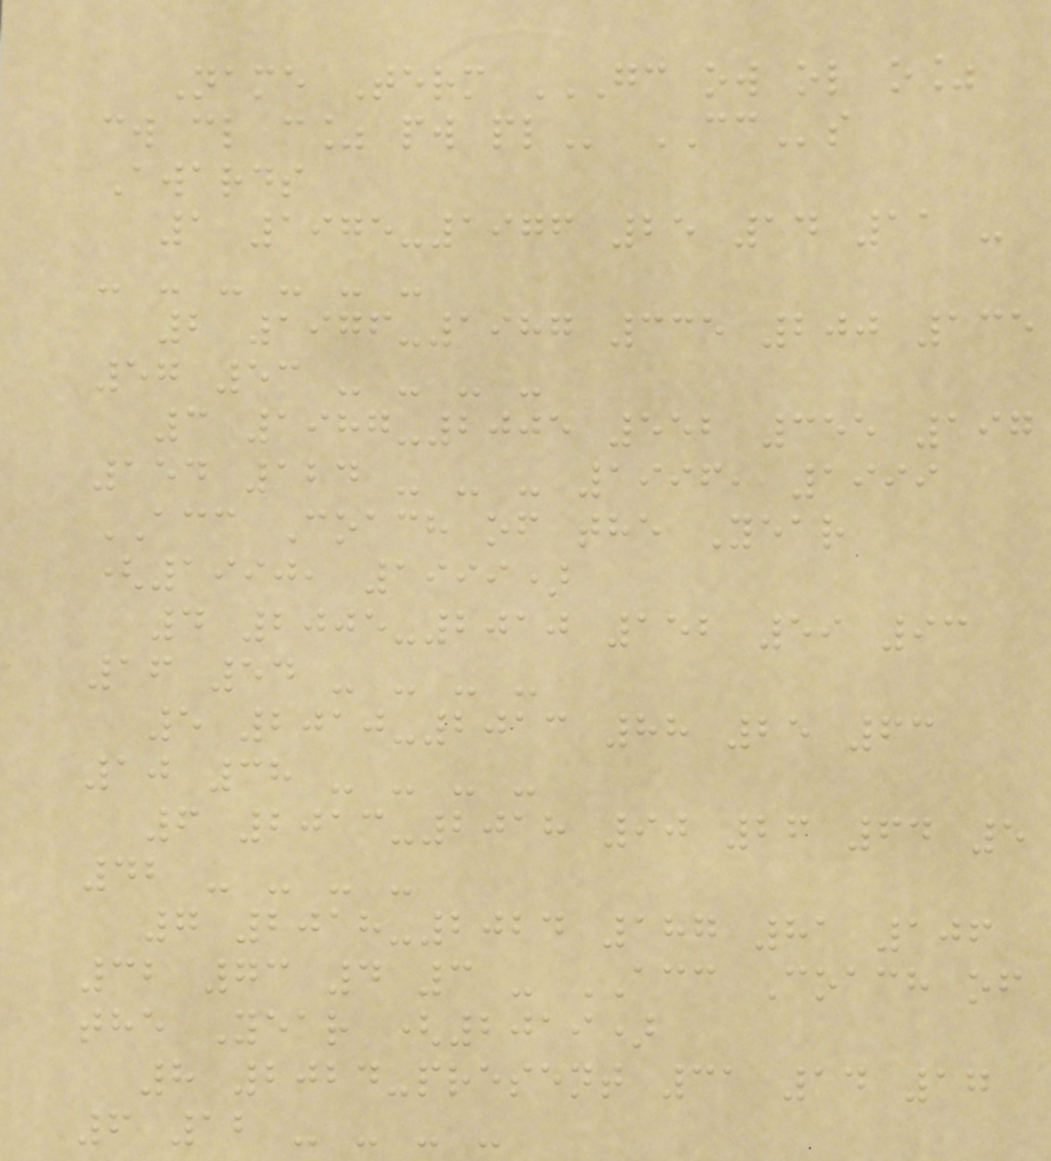Name Term GC OW OL O%
CW CL C% PW PL CCs
Awards
1 1975-1976 25 14 11 -
- - - - - -
2 1976-1987 335 200 135
57 53 - - - -
3 1987-2005 552 355 197
154 124 - - - 1996, 1999
ACC Coach of the Year
(1990, 1999)
4 2005-2010 152 59 93
16 54 - - - -
5 2010-2013 88 25 63
10 38 - - - -
6 2013-2018 90 26 64 5
42 - - - -
7 2018-2024 187 81 106
32 73 4 3 - ACC Coach of
the Year (2019)
8 2024-present 31 14 17
6 12 - - - -
